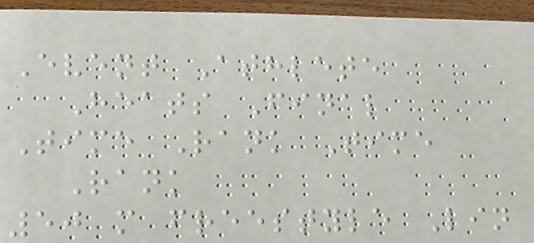Event Athlete
Heats Final
Time Rank Time
Rank
50 m freestyle Lin
